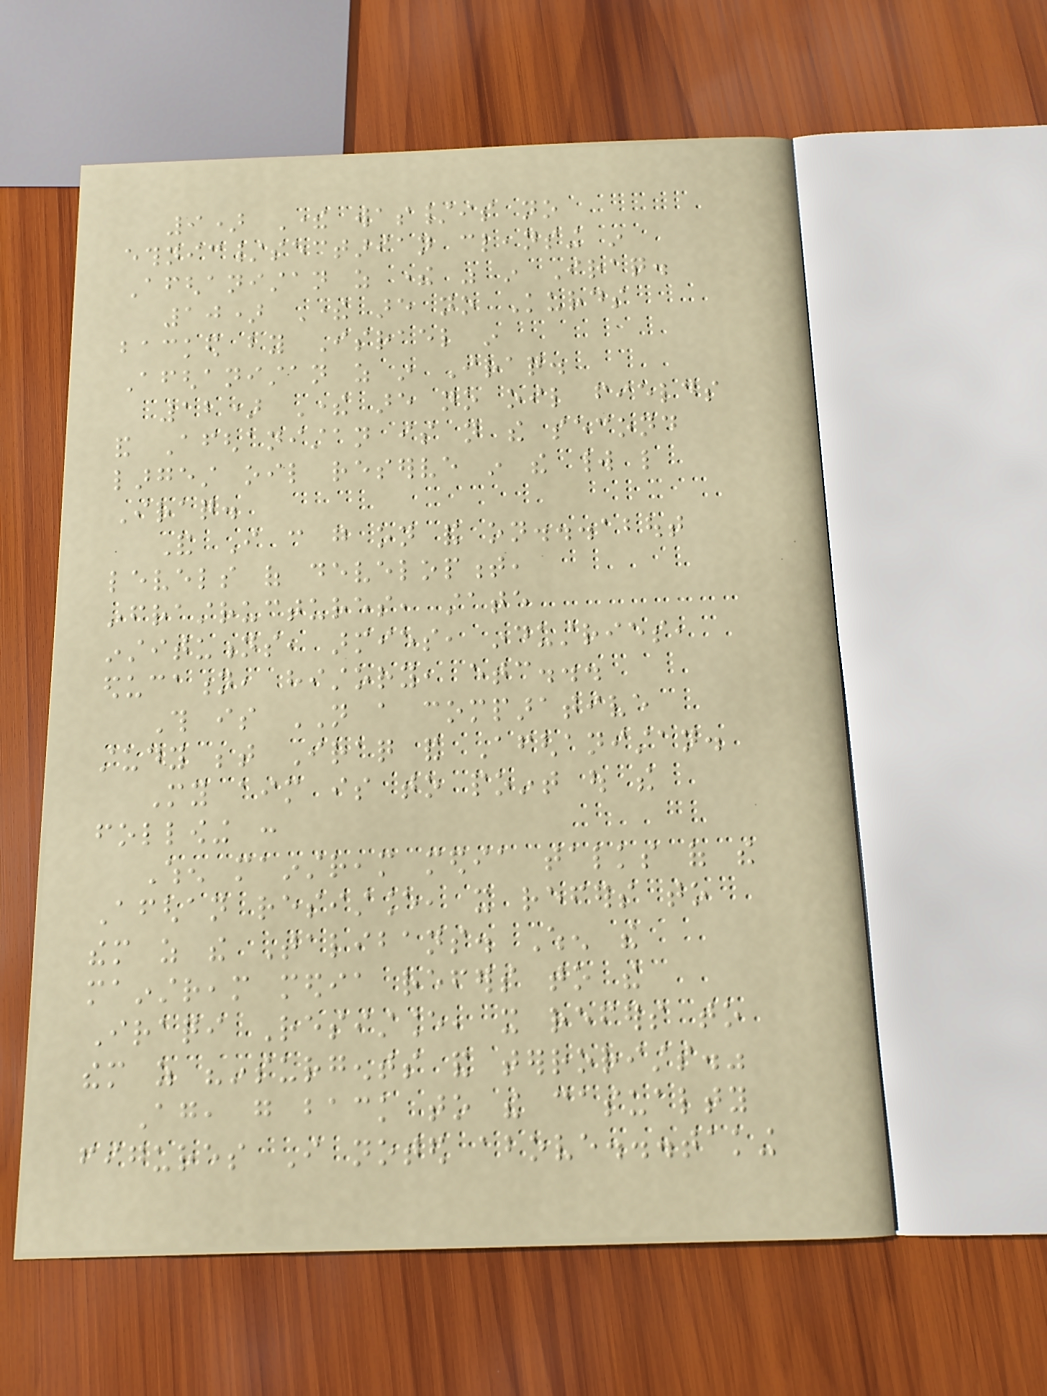9) There was/is no
ethnic/sectarian cleansing in
Afghanistan as there was in Iraq.
10) There are no Kurds
backed by Israel in
Afghanistan as in Iraq.
12) There are no oil fields
and Afghanistan is not the second
largest oil reserve in the world like
Iraq.
And I can go on and on...about
levels of development,
infrastructures, state
institutions, armies, industries,
education, history, etc...
This is NOT a comparative
study between Iraq and Afghanistan.
My aim is to point out the
following :
When mainstream media talks of the
Afghan resistance, it refers to
them as the Talibans. When the
mainstream media refers to the
Iraqi Resistance, it refers to
them as "insurgents and terrorists."
Again, go back to the casualty
figures I noted above...taking
